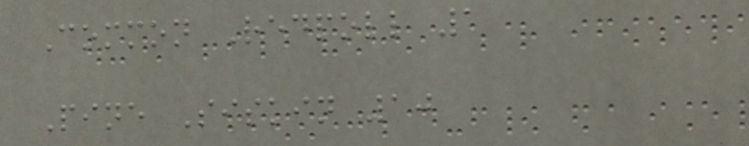Common Redpoll 1
Pine Siskin 10
